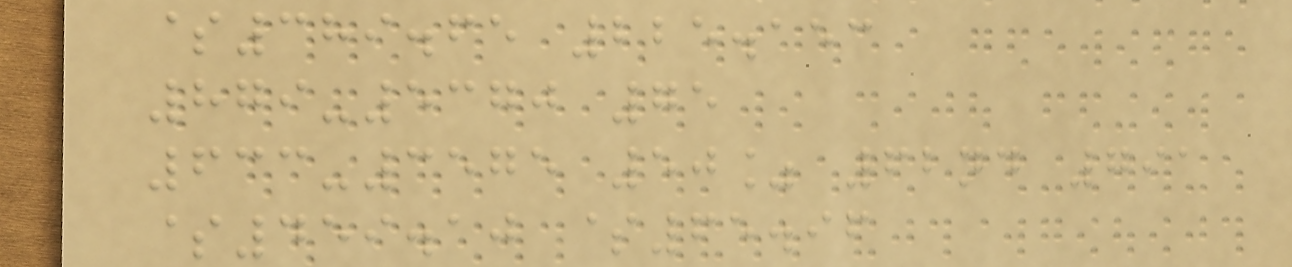$389.65 225.153
879-5370 75
633-3575 50% 62nd 791
$459.10 $65.96
